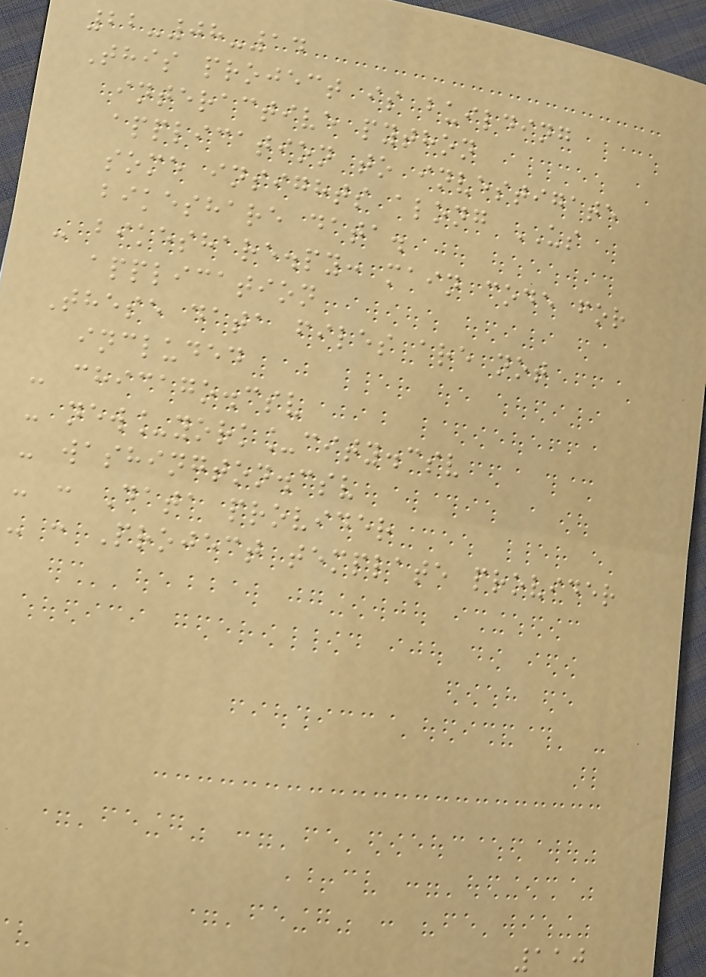22-08-14
This project is building
interactive python
application to investigate
some insights along US
bikeshare data.
- bikeshare.py: main code for
application
These data files are not
included
- chicago.csv
- new_york_city.csv
- washington.csv
- : Data provider
- : Project template provider
110
